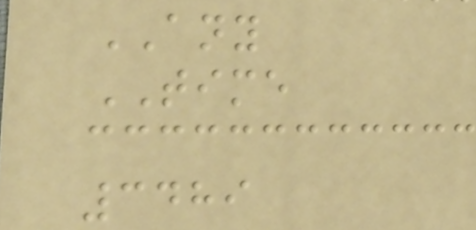ANY
TIME
3489
